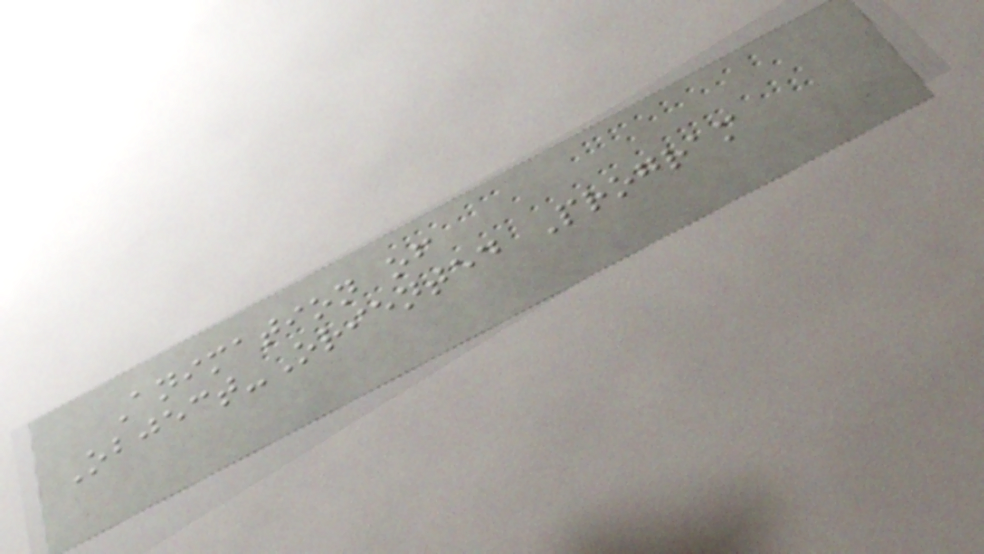Animation of
Object-Oriented Program
